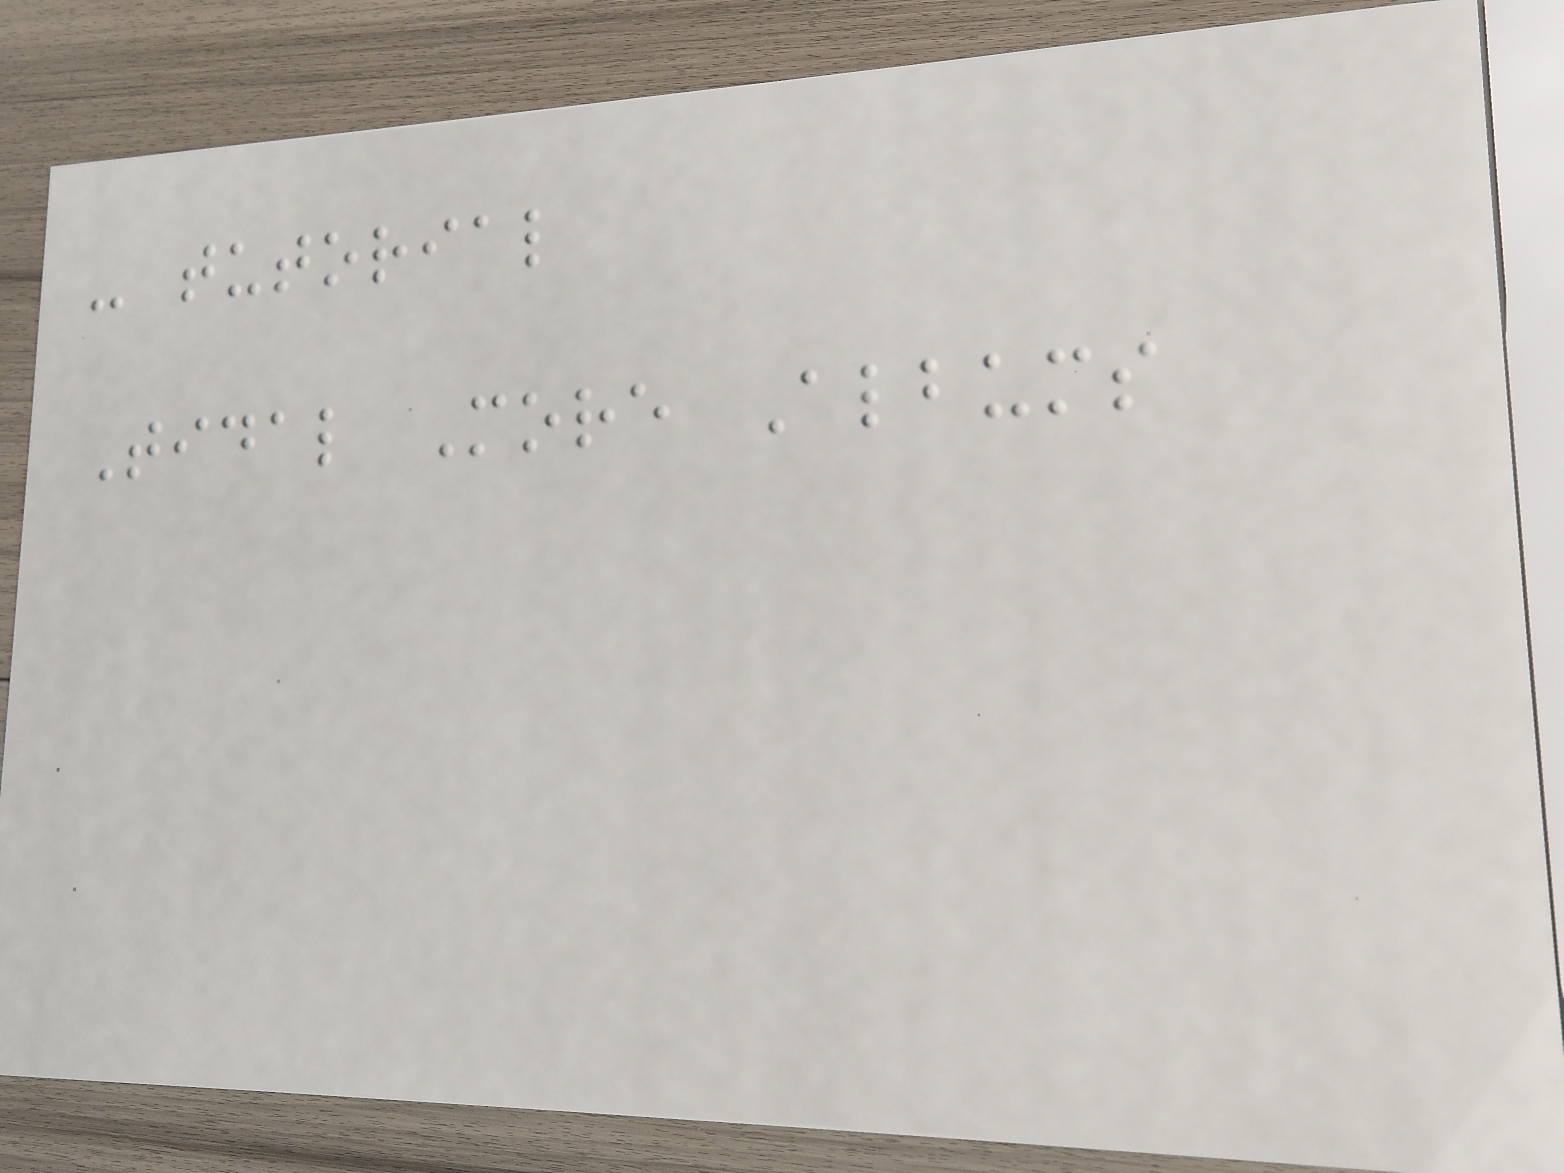- tutorial
Tidal More Albums
